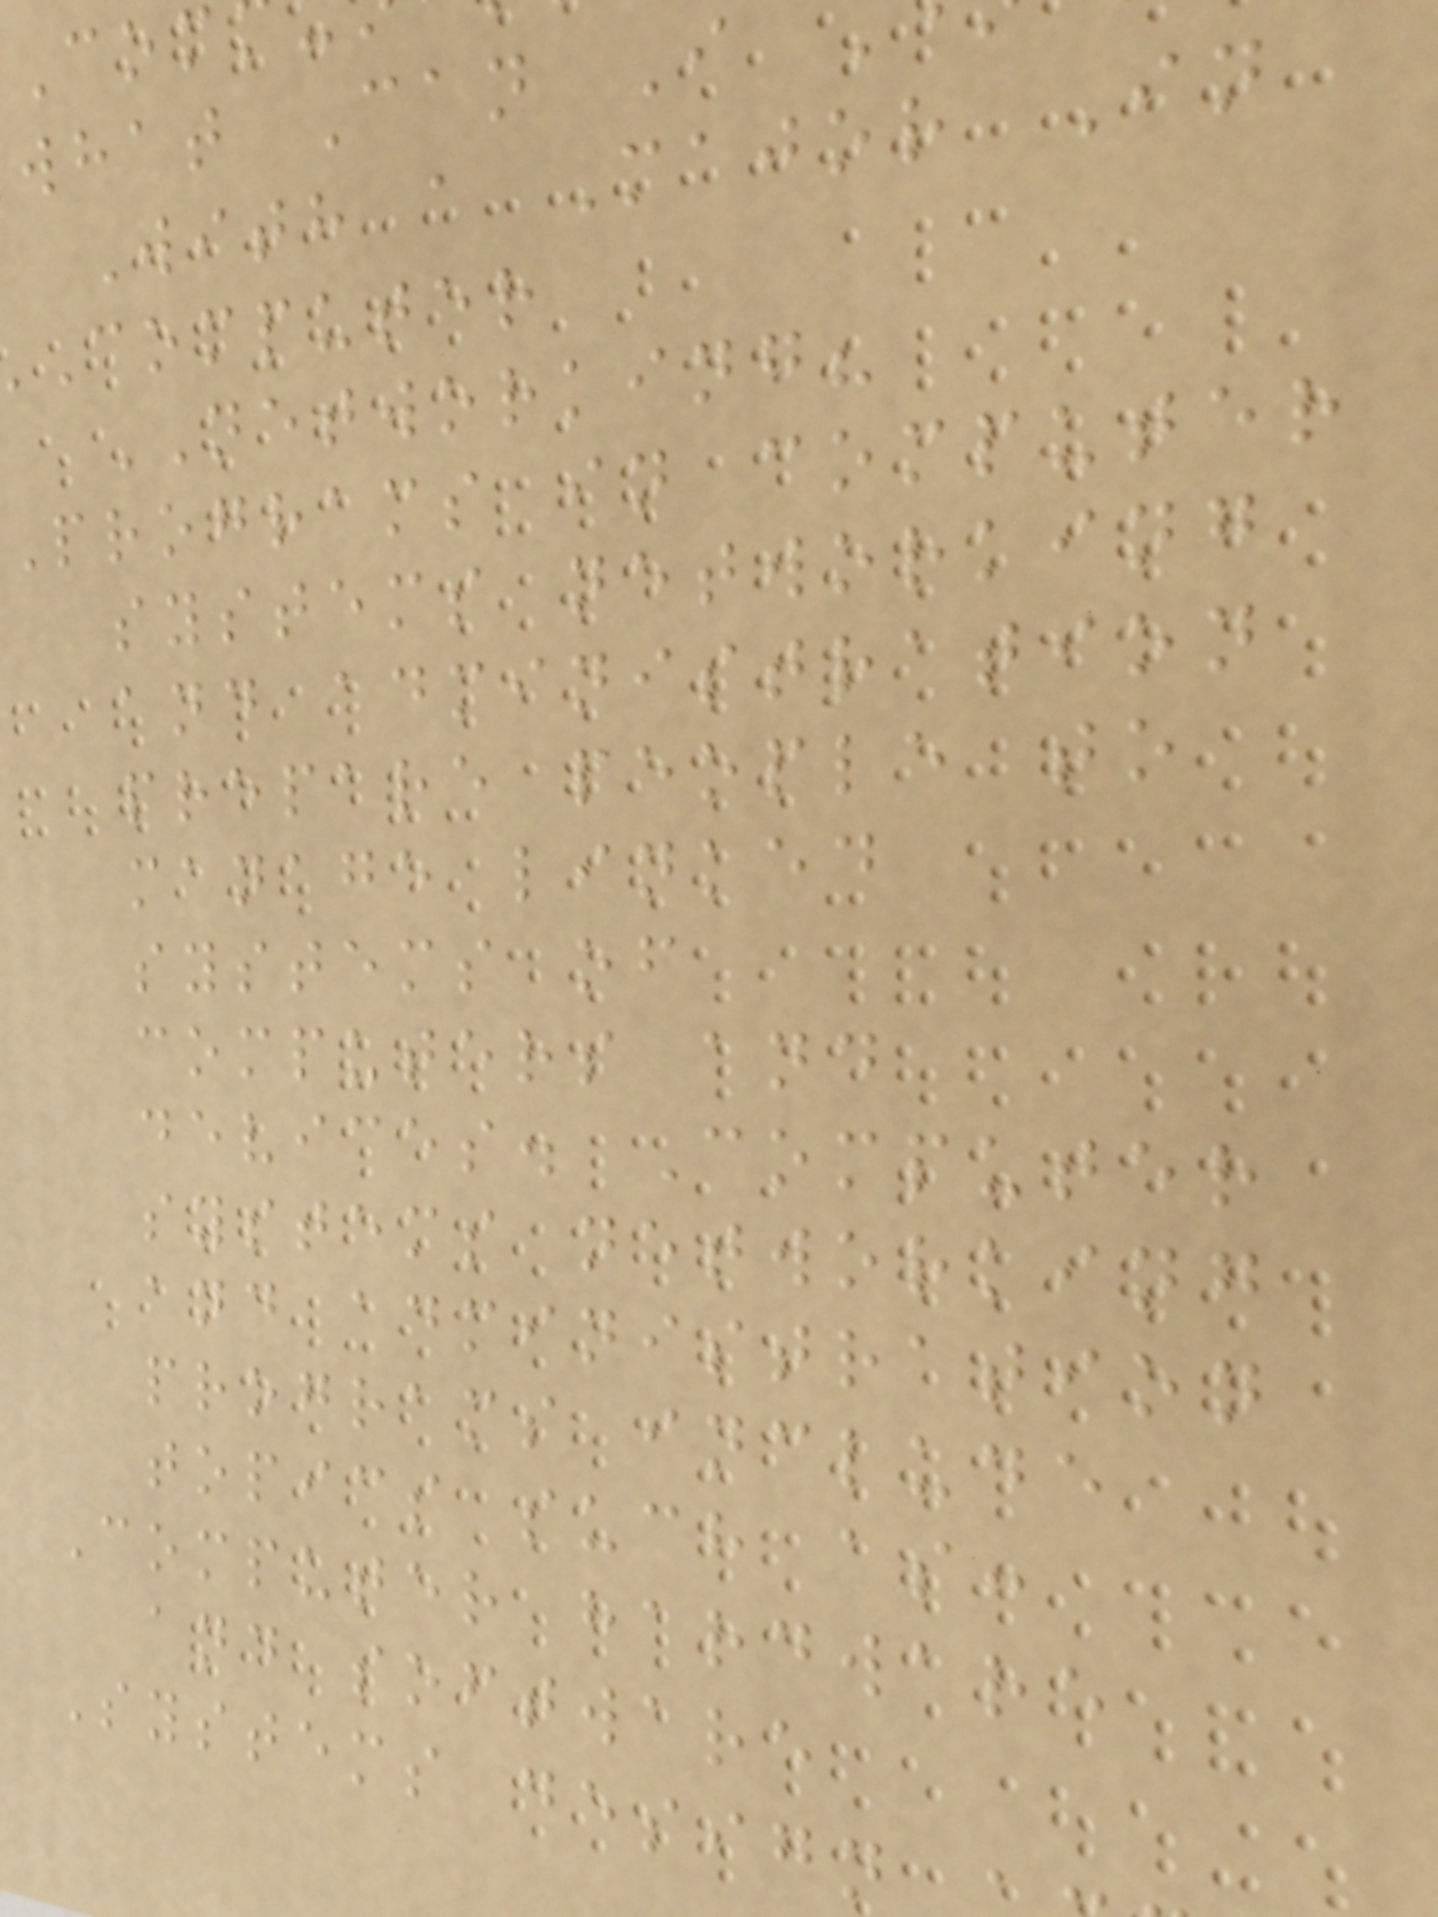what Can I
With a Major In
computer
NETWORKING?
Programs in computer
systems networking
and administration
prepare people to
manage linked
systems of
computers and
devices. Computer
systems networking
and administration
programs include
topics such as:
Computer hardware
and software
Systems design
